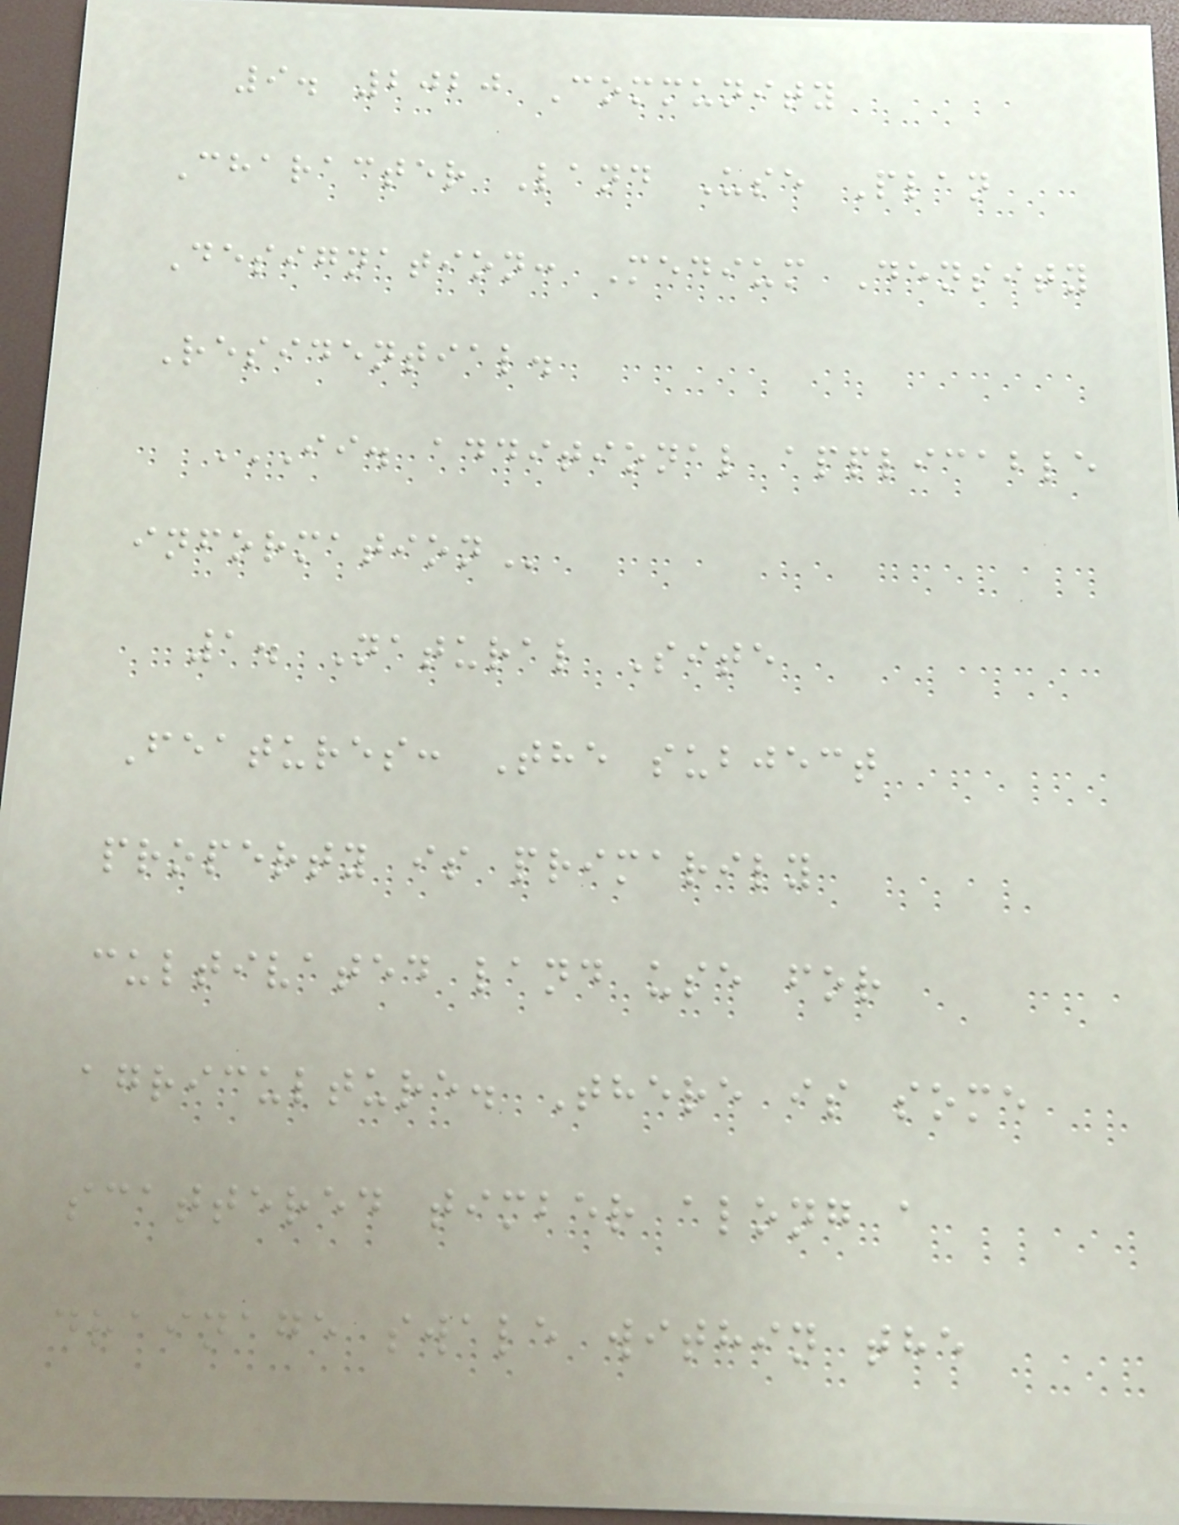9. 2020 Community
Character Land Use Plan
Designation: Medium Density
Residential.
II. ADDITIONAL APPLICABLE
INFORMATION
1. Natural Site
Features: The subject
property is primarily
cultivated land use for
agriculture. There is some
scattered timber along a
drainage swale within the
